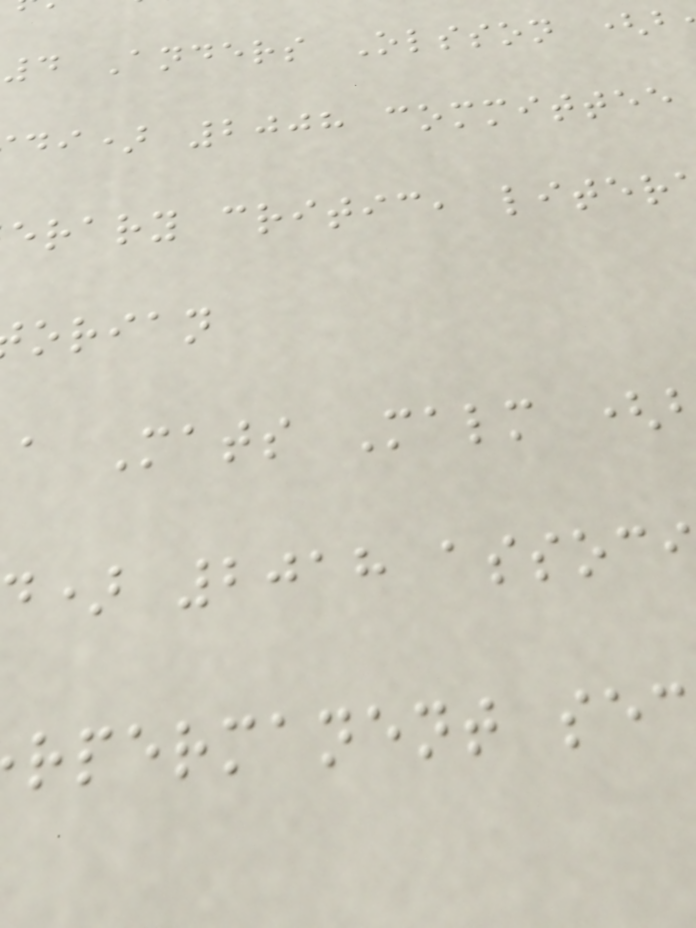4 Anders Olsson (b
di) 2008 committee
erary critic, liter
orian
a Mats Malm (
) 2018 assoc
rpermanent sec
